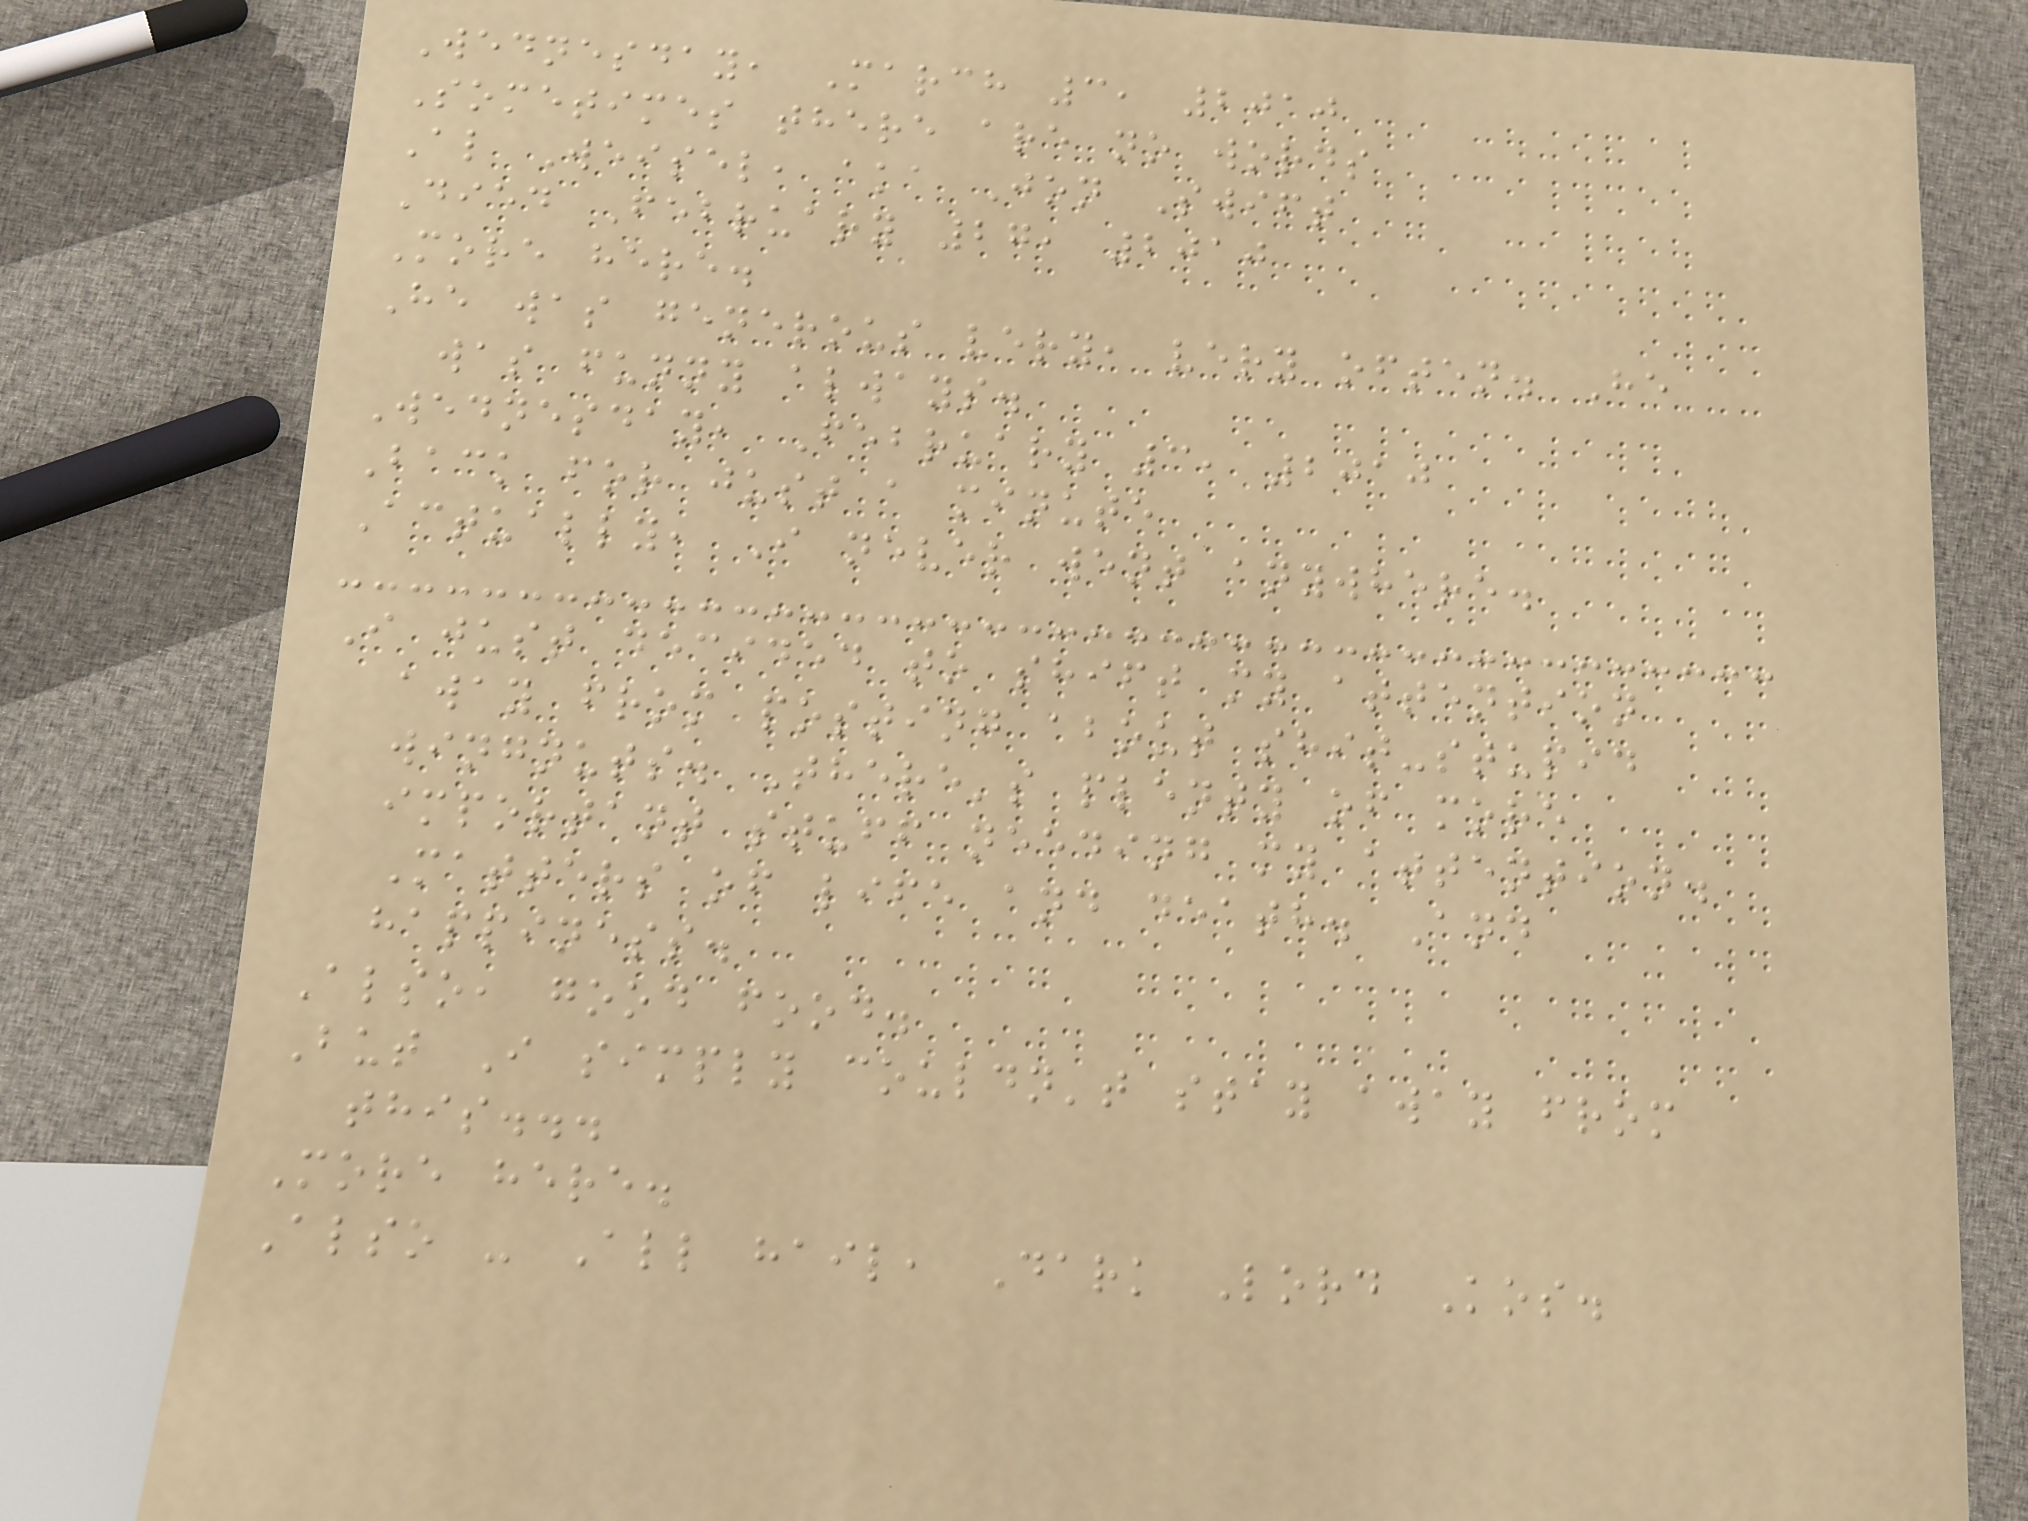Wednesday, March 3, 2010
Sometimes there are no words
Al Weisel, aka Jon Swift
Died February 27, 2010
More here.
He was generous very, very often. He
was funny always.
Wednesday, February 3, 2010
Back for just a minute
Actually, I never went anywhere.
I just decided to shift my attention
away from posting about shit-stupid
wingnuts. There's plenty of more
important stuff needing my attention.
Matters of life and death. And
happiness.
Also, good food.
But I simply couldn't stay away from
this...
More here.
Also - All hail, Dark Lord Kos.
